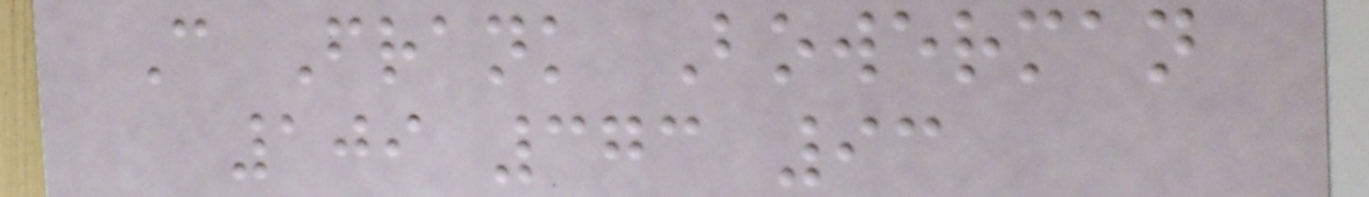C Frank Bowerman
109 373 93
